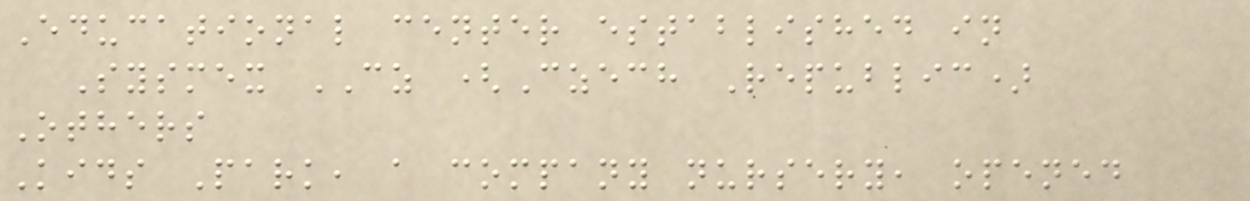Educational center established in
Sysmex CZ (Czech Republic)
Others
Kids Park, a company nursery, opened
